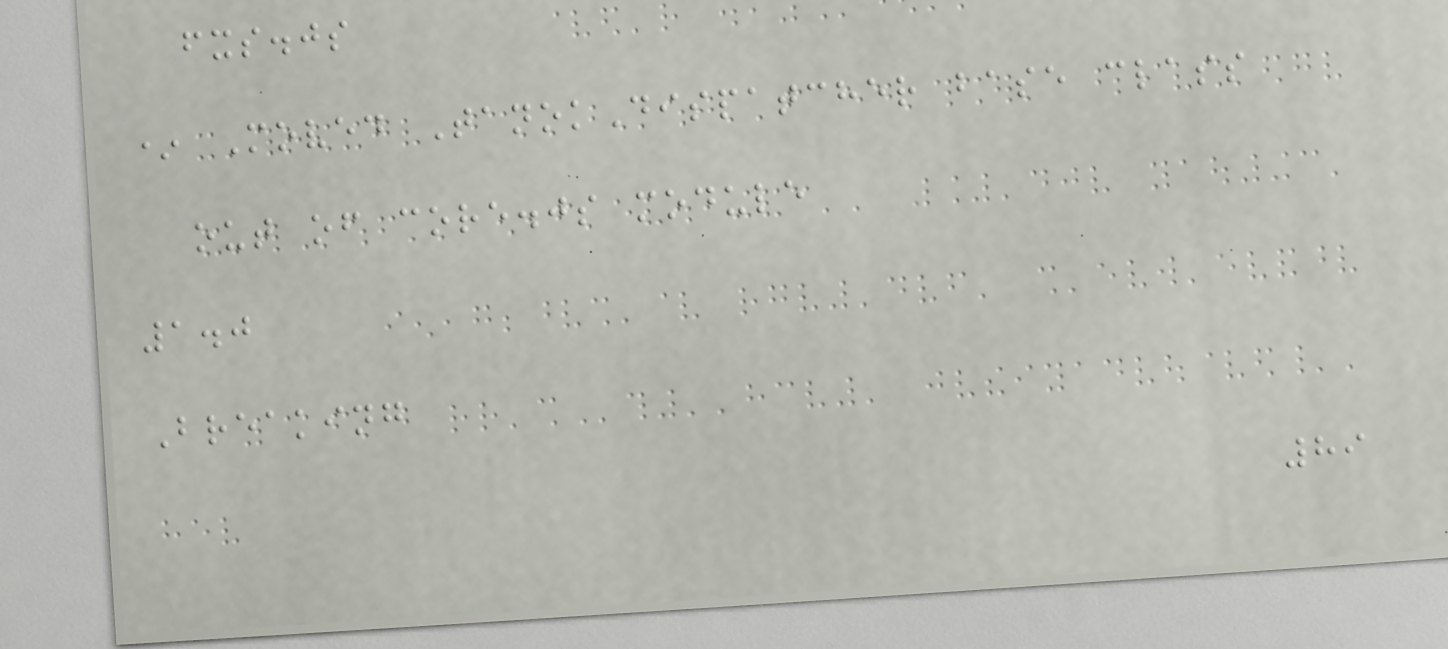fxs.js
* Moved TanokDispatcher base class
out of core.js module
1.0
Breaking
89
